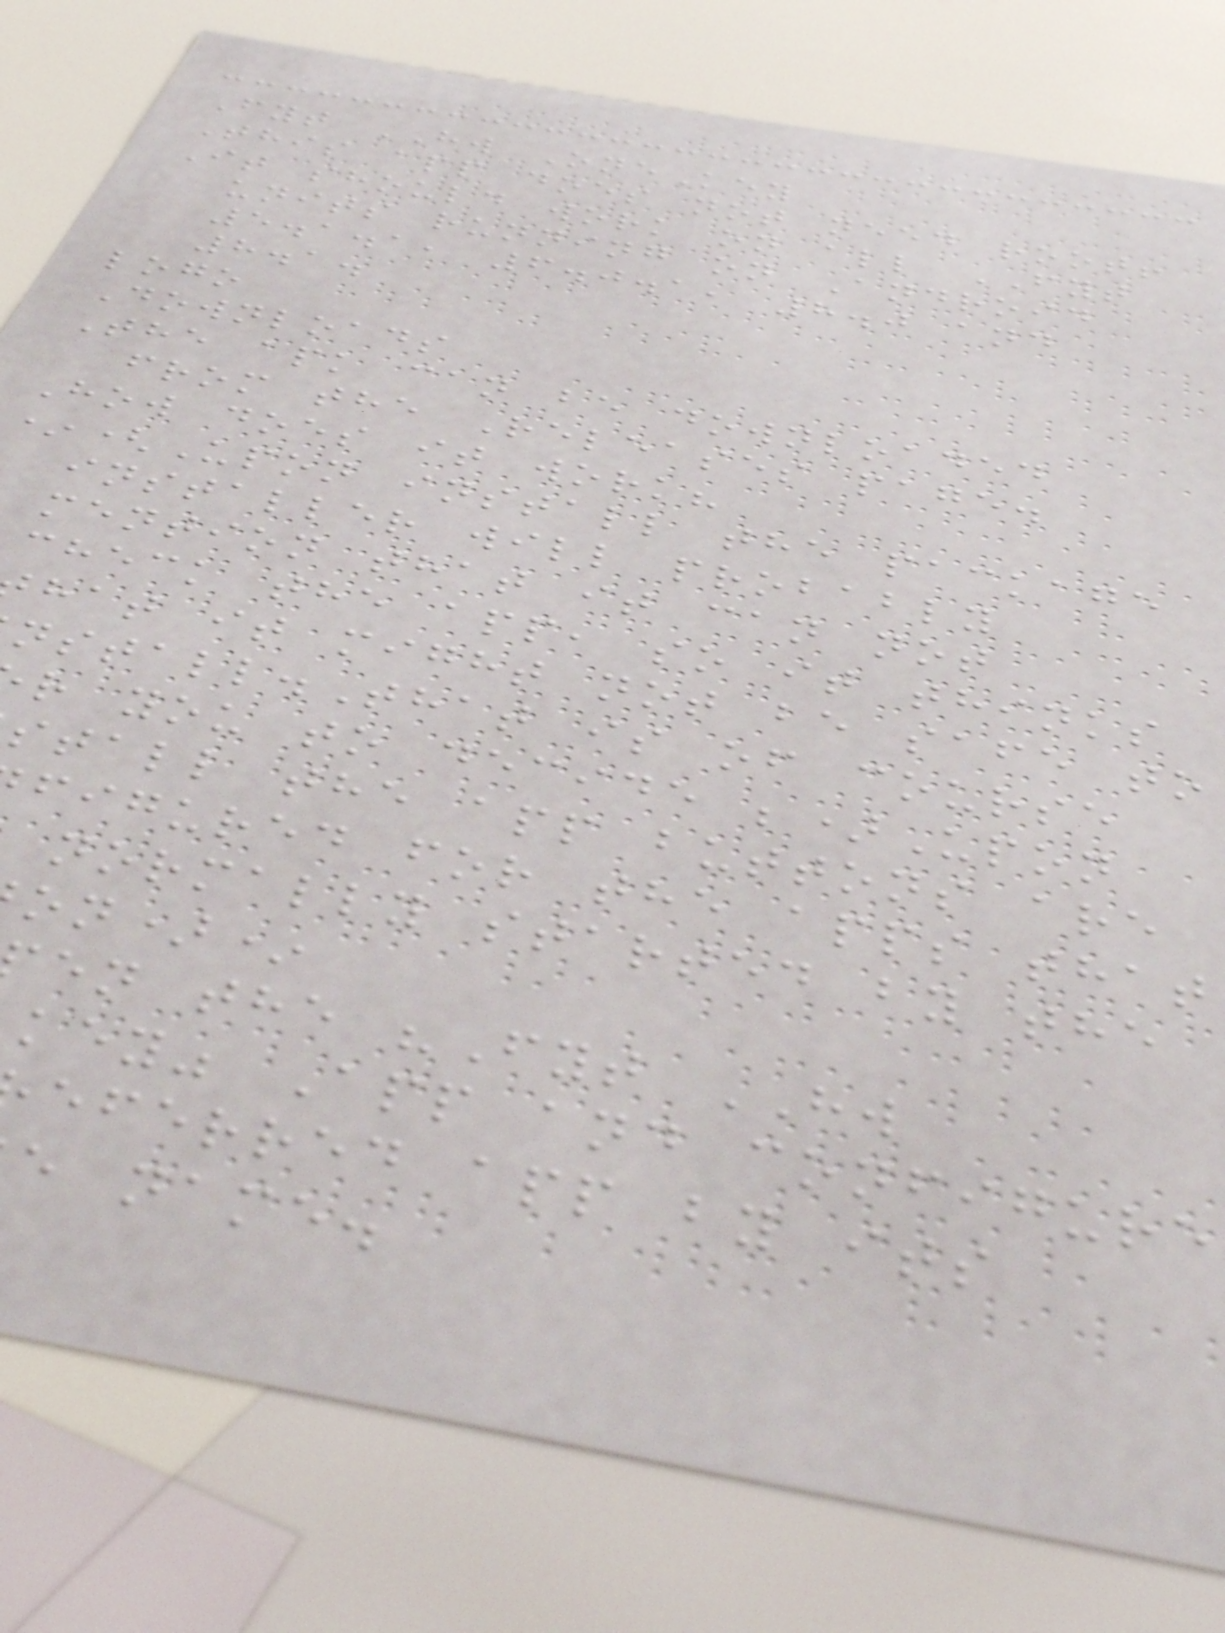Fyt HW OneKey
This app does not need root!
It should work on all FYT
units running on Android
5.1.1, 6.0.1, 8.0 and
8.1.
logo
Downloads
The apk can be downloaded
from the Releases page.
How does it work?
*(Upon install the package
installer will probably
mention that it can not
check the app, so it thinks
hat it might not be safe to
nstall.That is of course
r you to decide ;)Upon
stall the app buttons are
figured for the apps that
normally started by the
on)*
en the "Fyt HW
key" App and configure
eferred app by its
e name.
